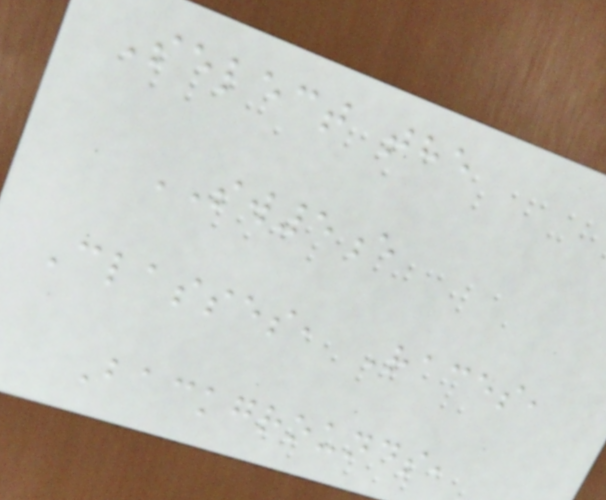Select the
SW5e
Classes, Races,
Backgrounds,
